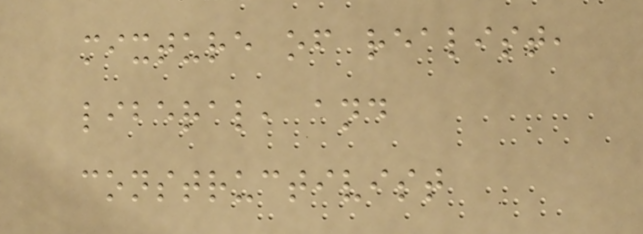mixture of realist,
liberal, and
constructivist
